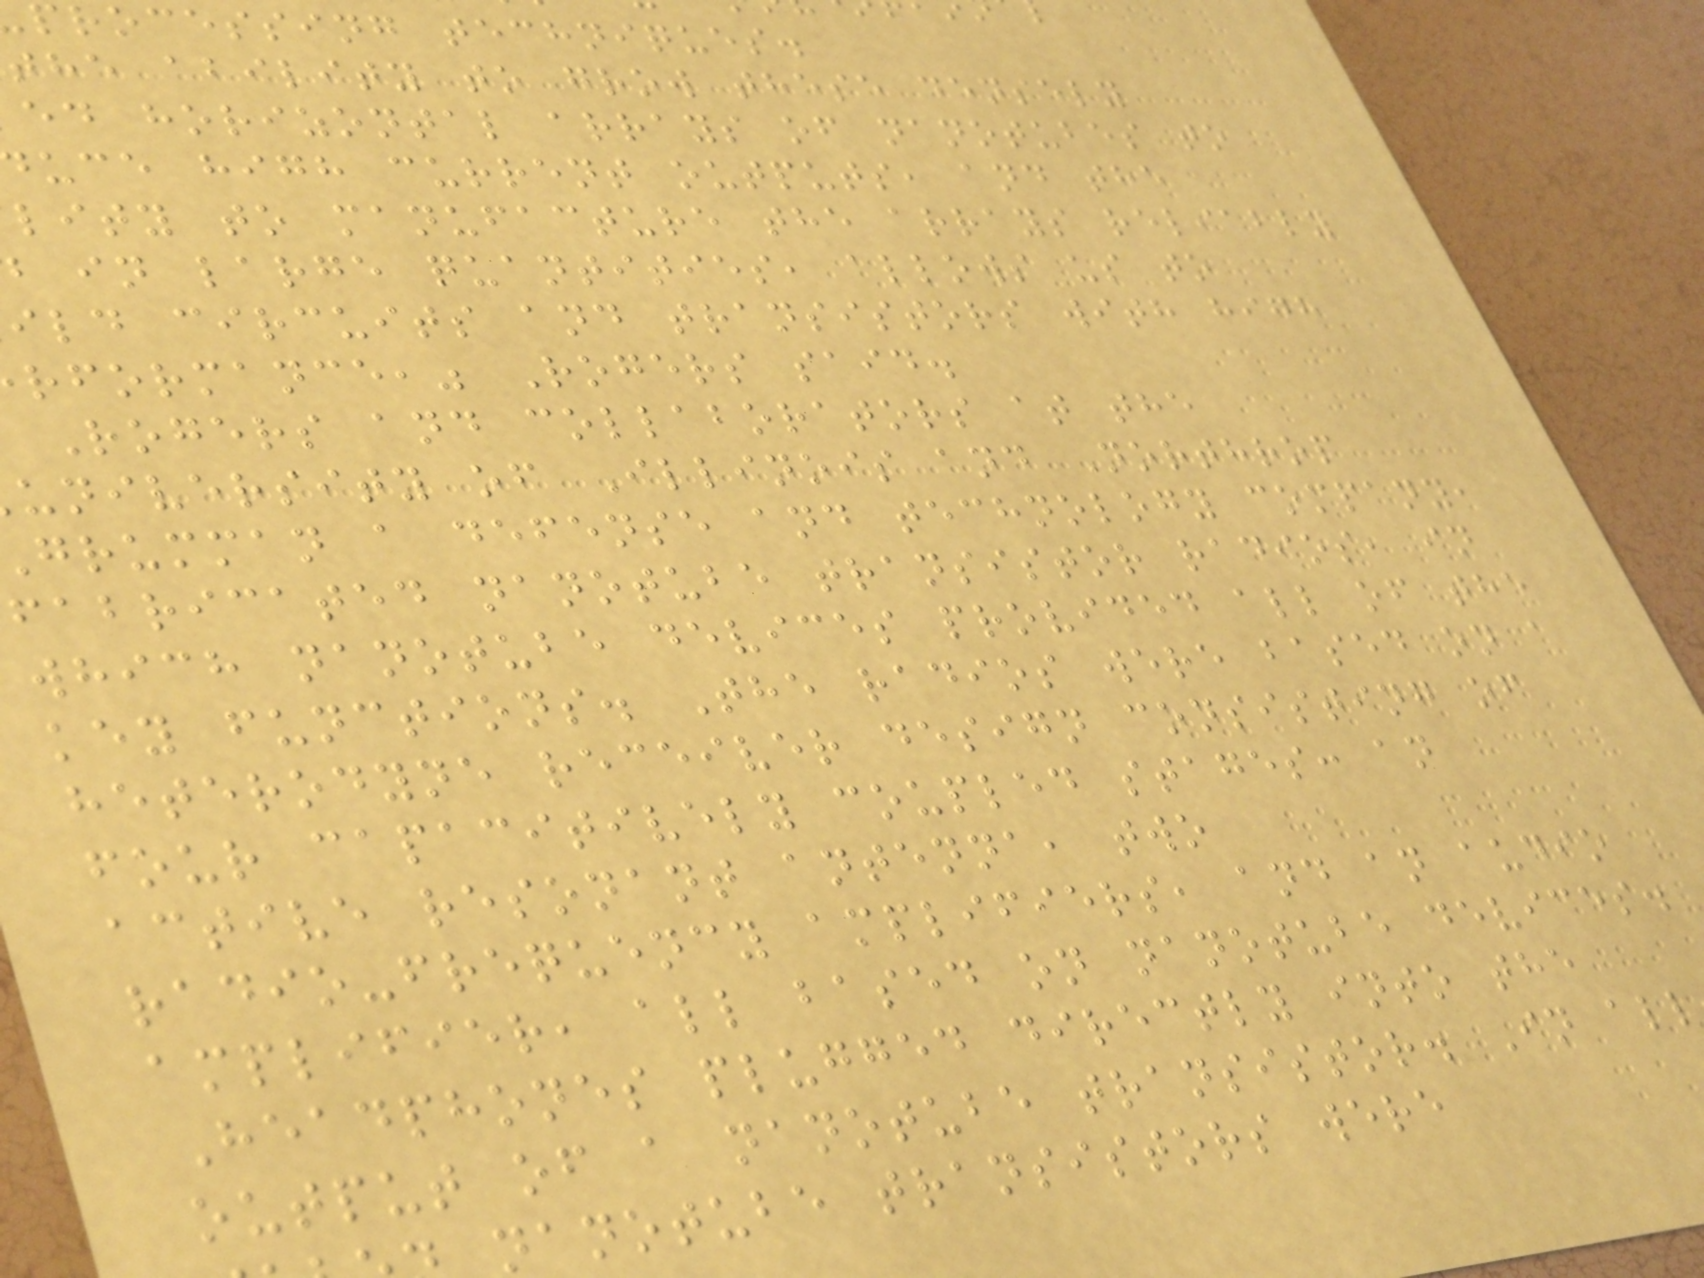processing techniques.
the ability to grow these densely
ed horizontal arrays of nanotubes to
uce high current outputs, and the
lity to manufacture the arrays reliably
in large quantities, allows us to
ild circuits and transistors with high
rformance," Rogers said.
Rogers and collaborators at the
university of Illinois and Northrop
grumman a defense and technology company,
fabricated nanotube transistor radios, in
which nanotube devices provided all of the
key functions. The radios were based on a
heterodyne receiver design consisting of
four capacitively coupled stages: an
active resonant antenna, two
radio-frequency amplifiers, and an audio
amplifier, all based on nanotube devices.
Headphones plugged directly into the
output of a nanotube transistor. In all
nanotube transistors were
